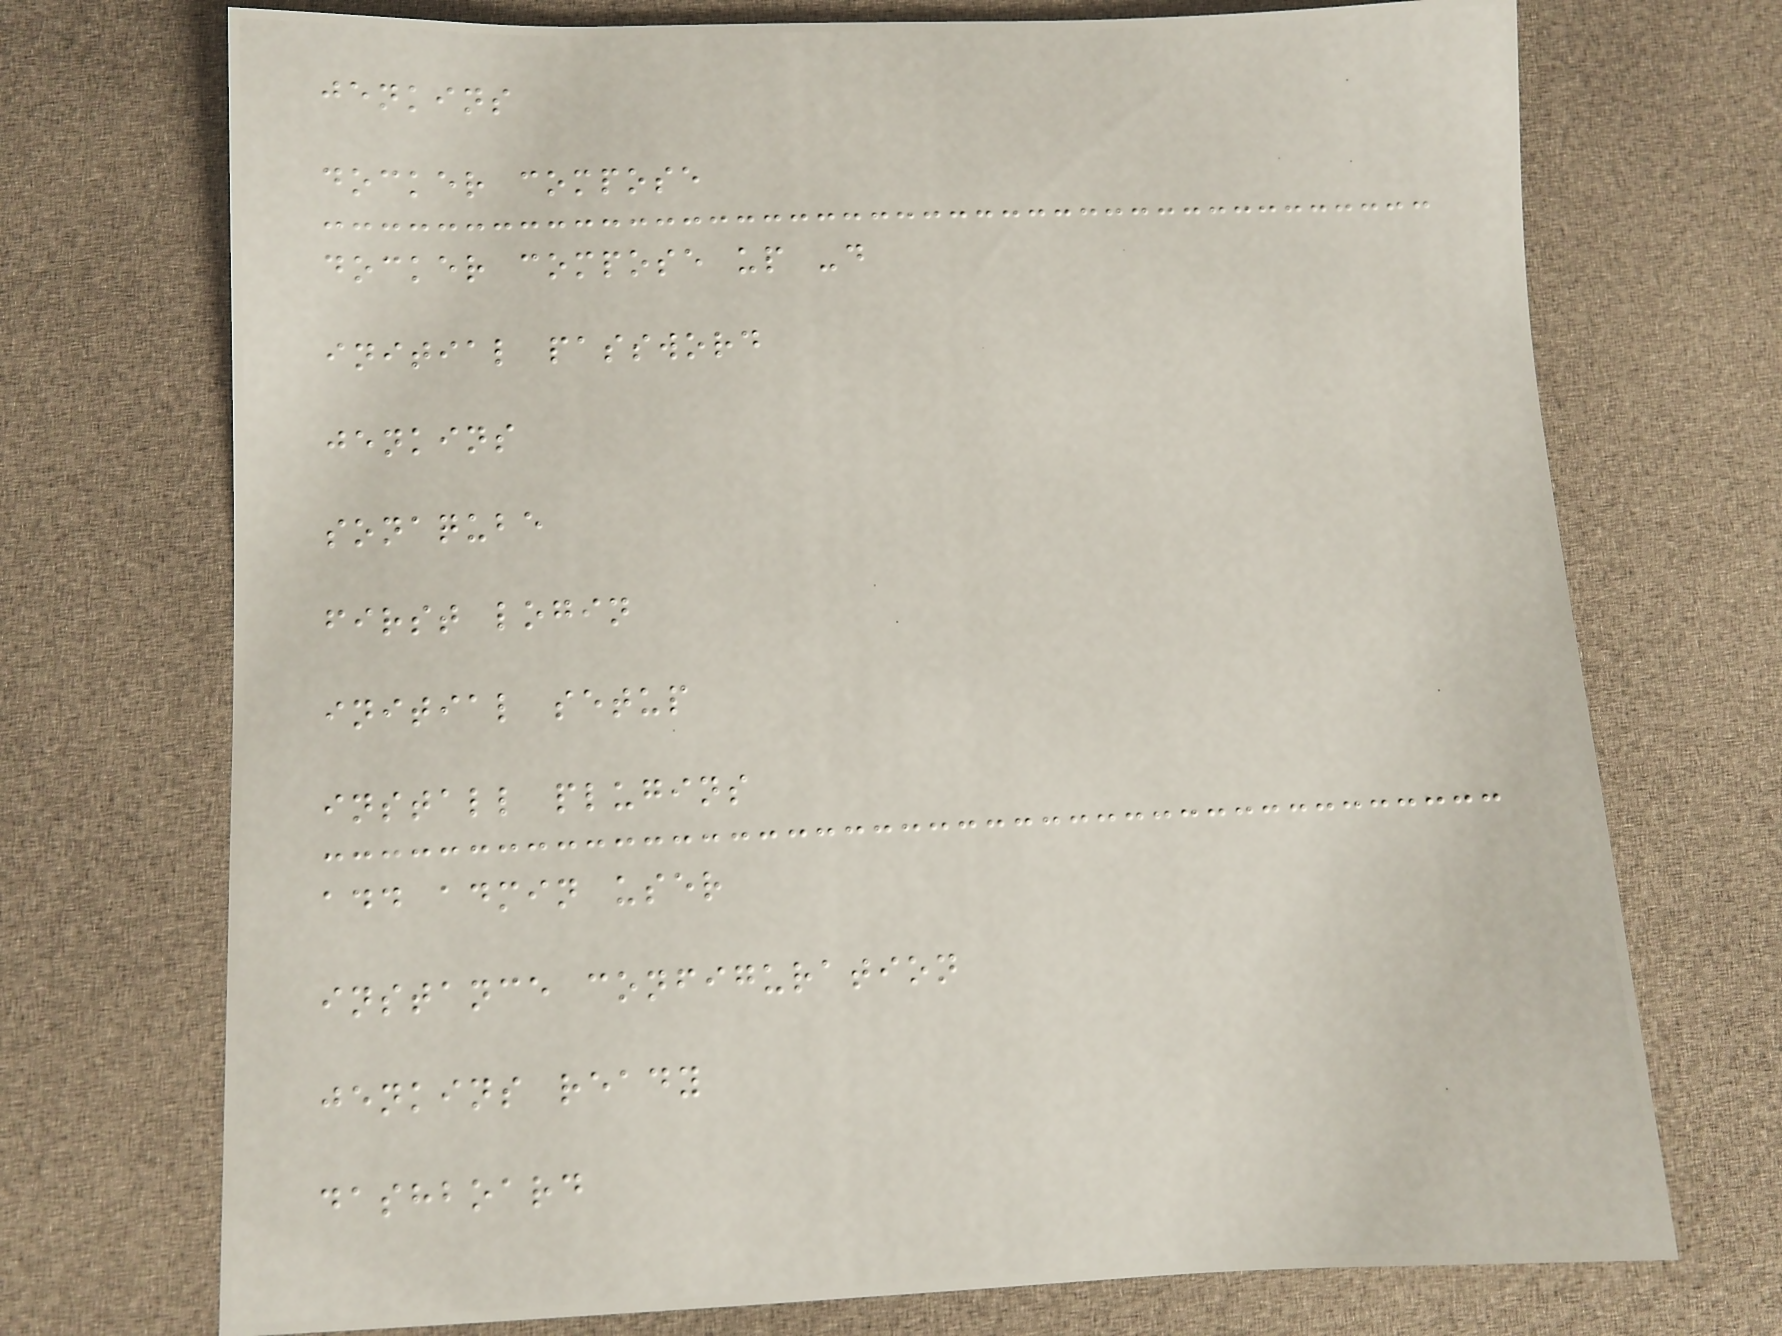jenkins
docker compose
docker compose up -d
initial password
jenkins
sonaqube
first login
initial setup
install plugins
add admin user
instance configuration
jenkins ready
dashboard
